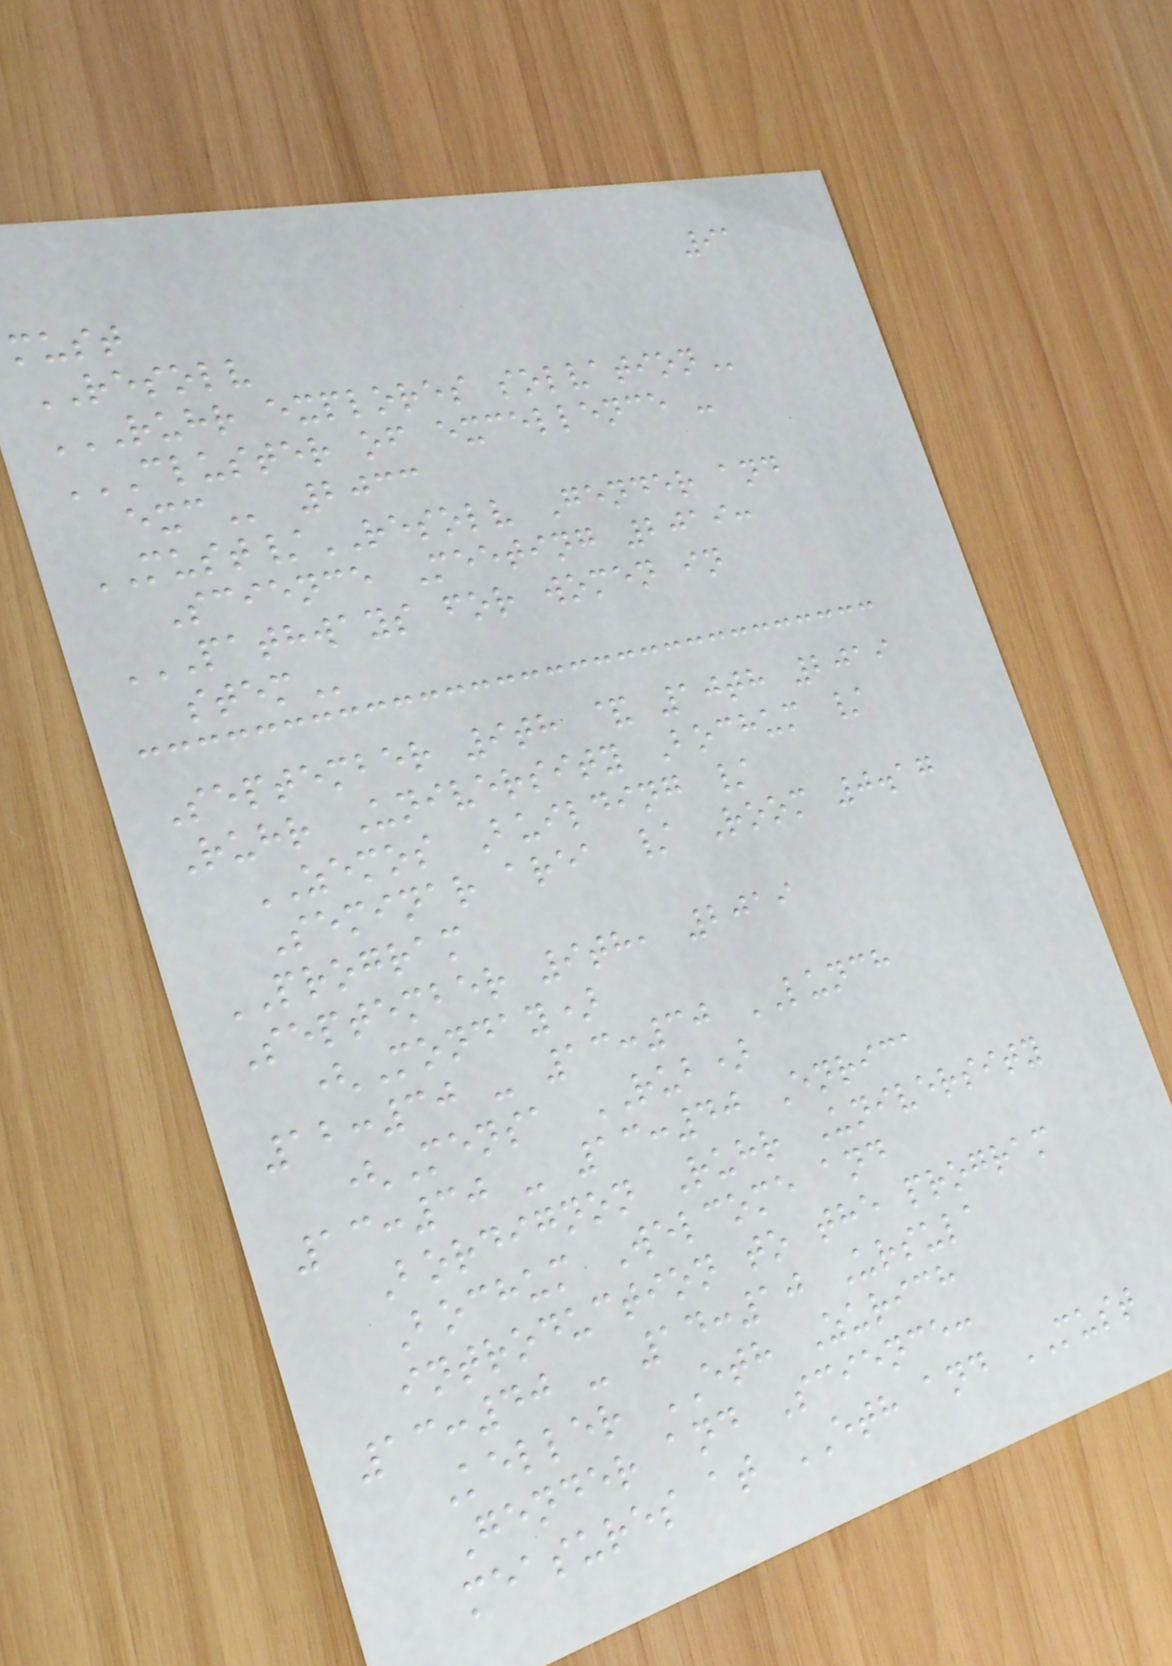91
must
RESOLV
RUHR EXPLORES SOLVATION
CLUSTER OF EXCELLENCE -
EXC 2033
MUST/RESOLV Gender and
Science Meeting 2019:
PATHWAYS FOR WOMEN IN
STEM
September 9th & 10th 2019
Ruhr University Bochum /
ZEMOS Building /
Seminar area / Room 0.17
PROGRAM
September 9th, 2019
(Monday)
12:30 - 13:30 LUNCH
(Mensa RUB)
13:30 - 13:40 Enrica
Bordignon Ruhr University
Bochum Welcome and
introduction to the program
13:40 - 14:10 Ursula
Keller ETH Zurich
Gender and Science:
measures at ETH and MUST
